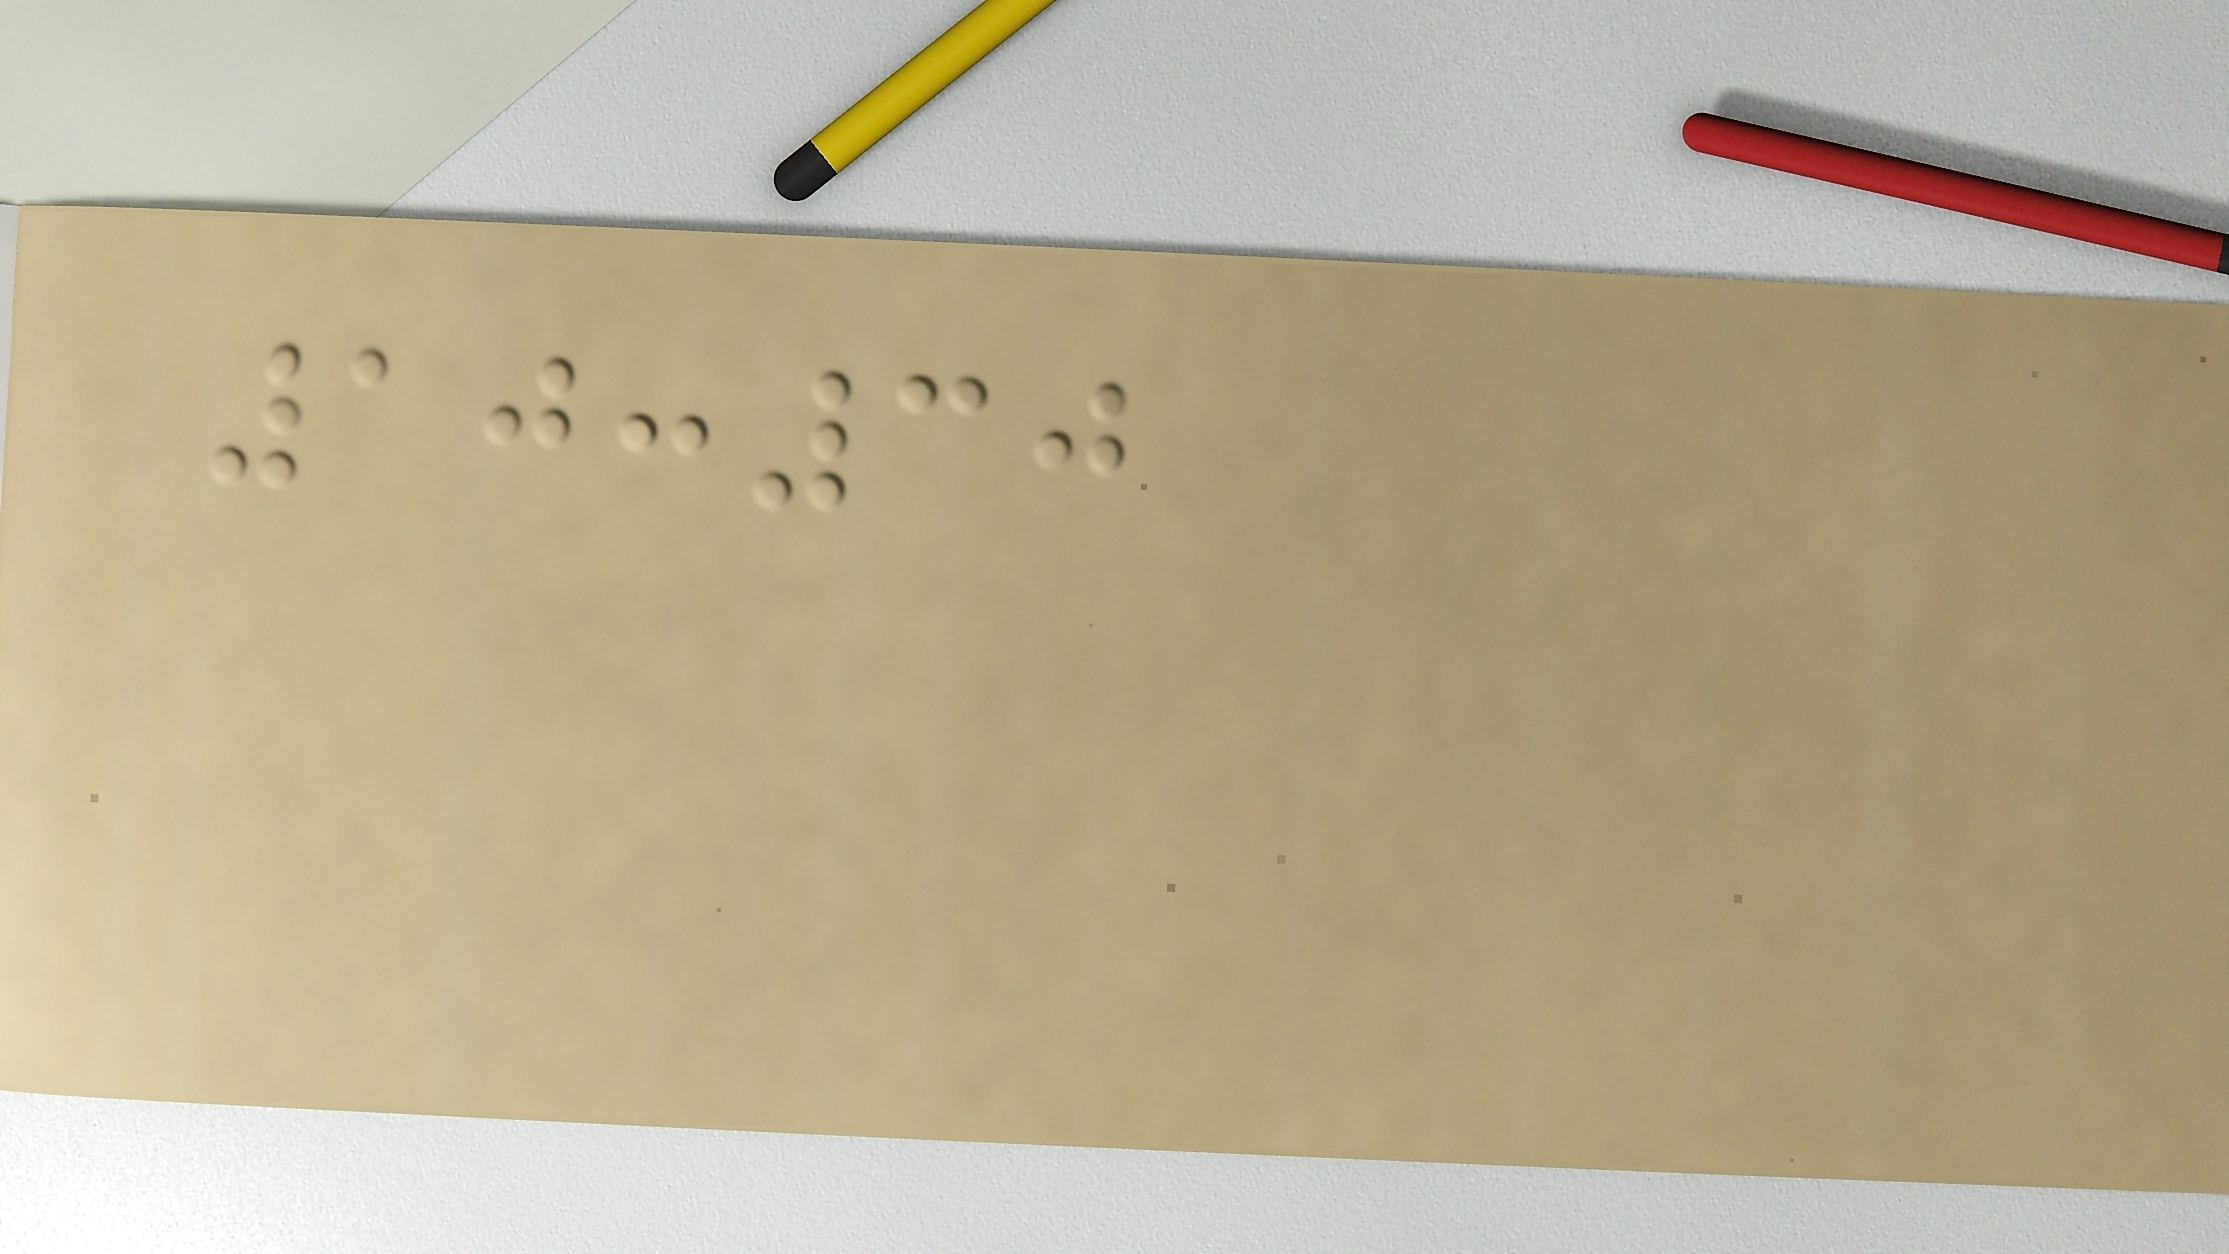10:30
